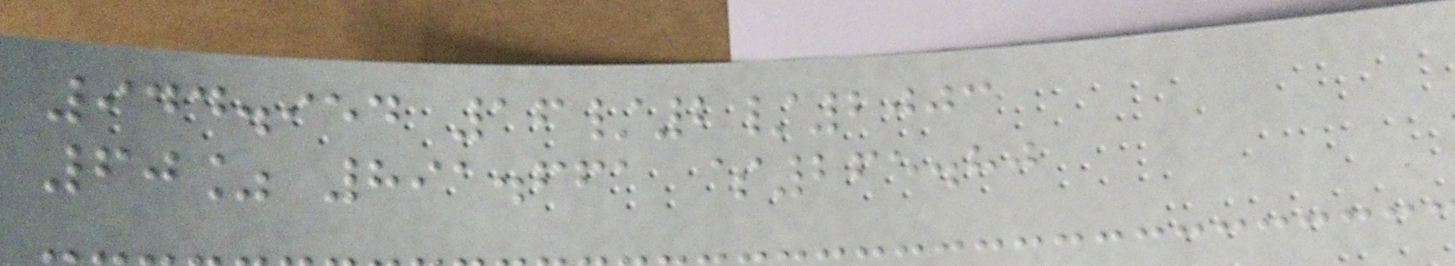944.954 16/2/2003
60% 891.661 $265.80
